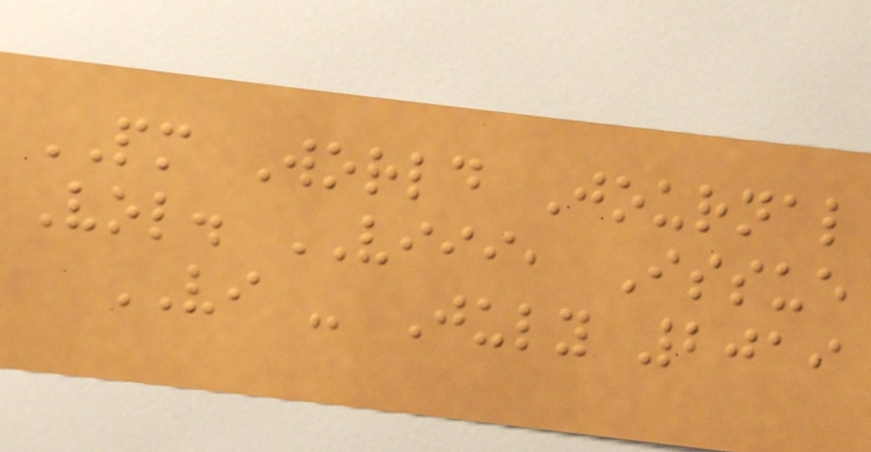PM World Journal
Vol. VIII, Issue
VI - July 2019
